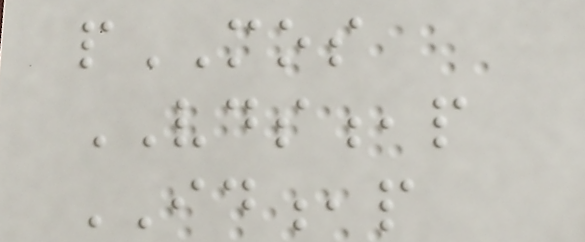pMOS
VDS,p
ID,p
